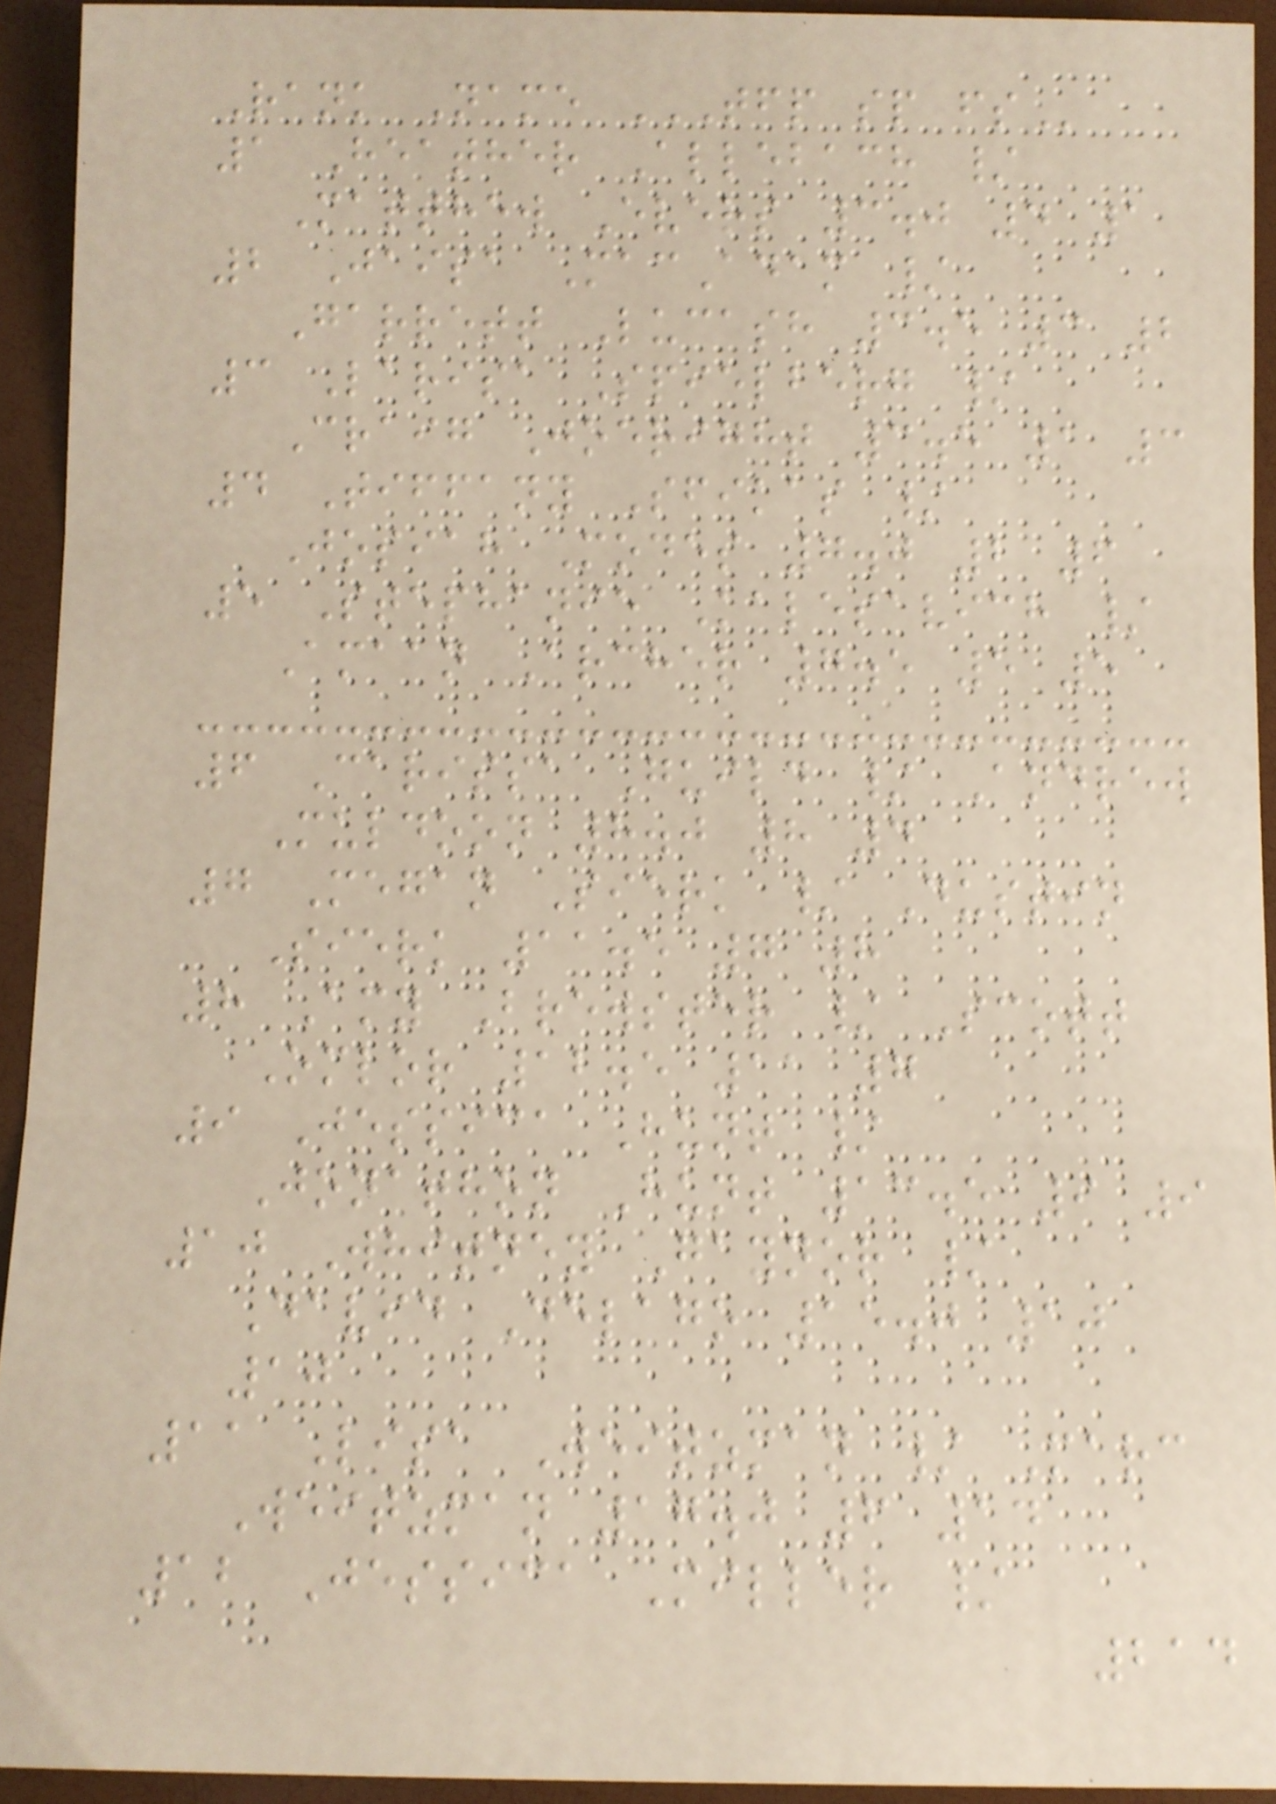Rank Name TFP SP FS
1 Heather Allebach /
Matthew Evers 3.0 4 1
2 Jaisa MacAdam /
Garrett Lucash 3.5 3 2
3 Larisa Spielberg /
Craig Joeright 3.5 1 3
4 Tiffany Sfikas /
Josiah Modes 7.0 2 6
5 Stephanie Kalesavich /
Amaan Archer 7.5 5 5
6 Carissa Guild / Andrew
Muldoon 8.0 8 4
7 Megan Sierk / Dustin
Sierk 11.5 7 8
8 Amy Brewster / Scott
Omlor 12.5 11 7
9 Jessica Hunt /
Jonathon Hunt 13.5 9 9
10 Whitney Gaynor /
David Delago 15.0 10
10
11 Lisa Weitzman / Marc
Weitzman 17.0 6 14
12 Jessica Miller /
214
